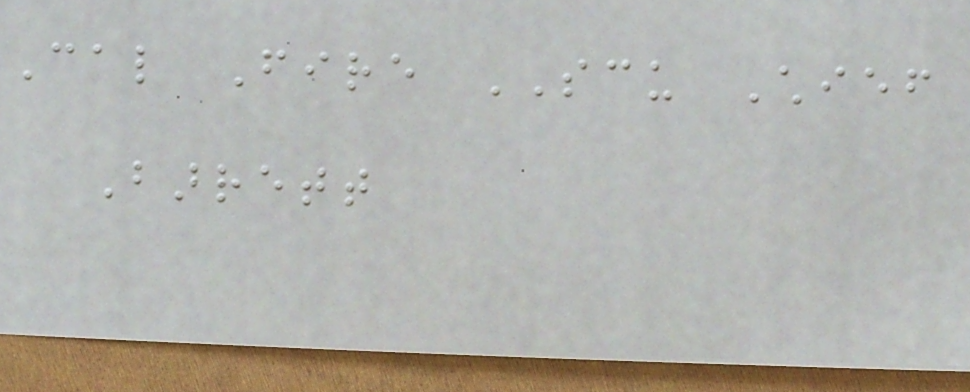Cal Fire SCU Chief
Barrett
